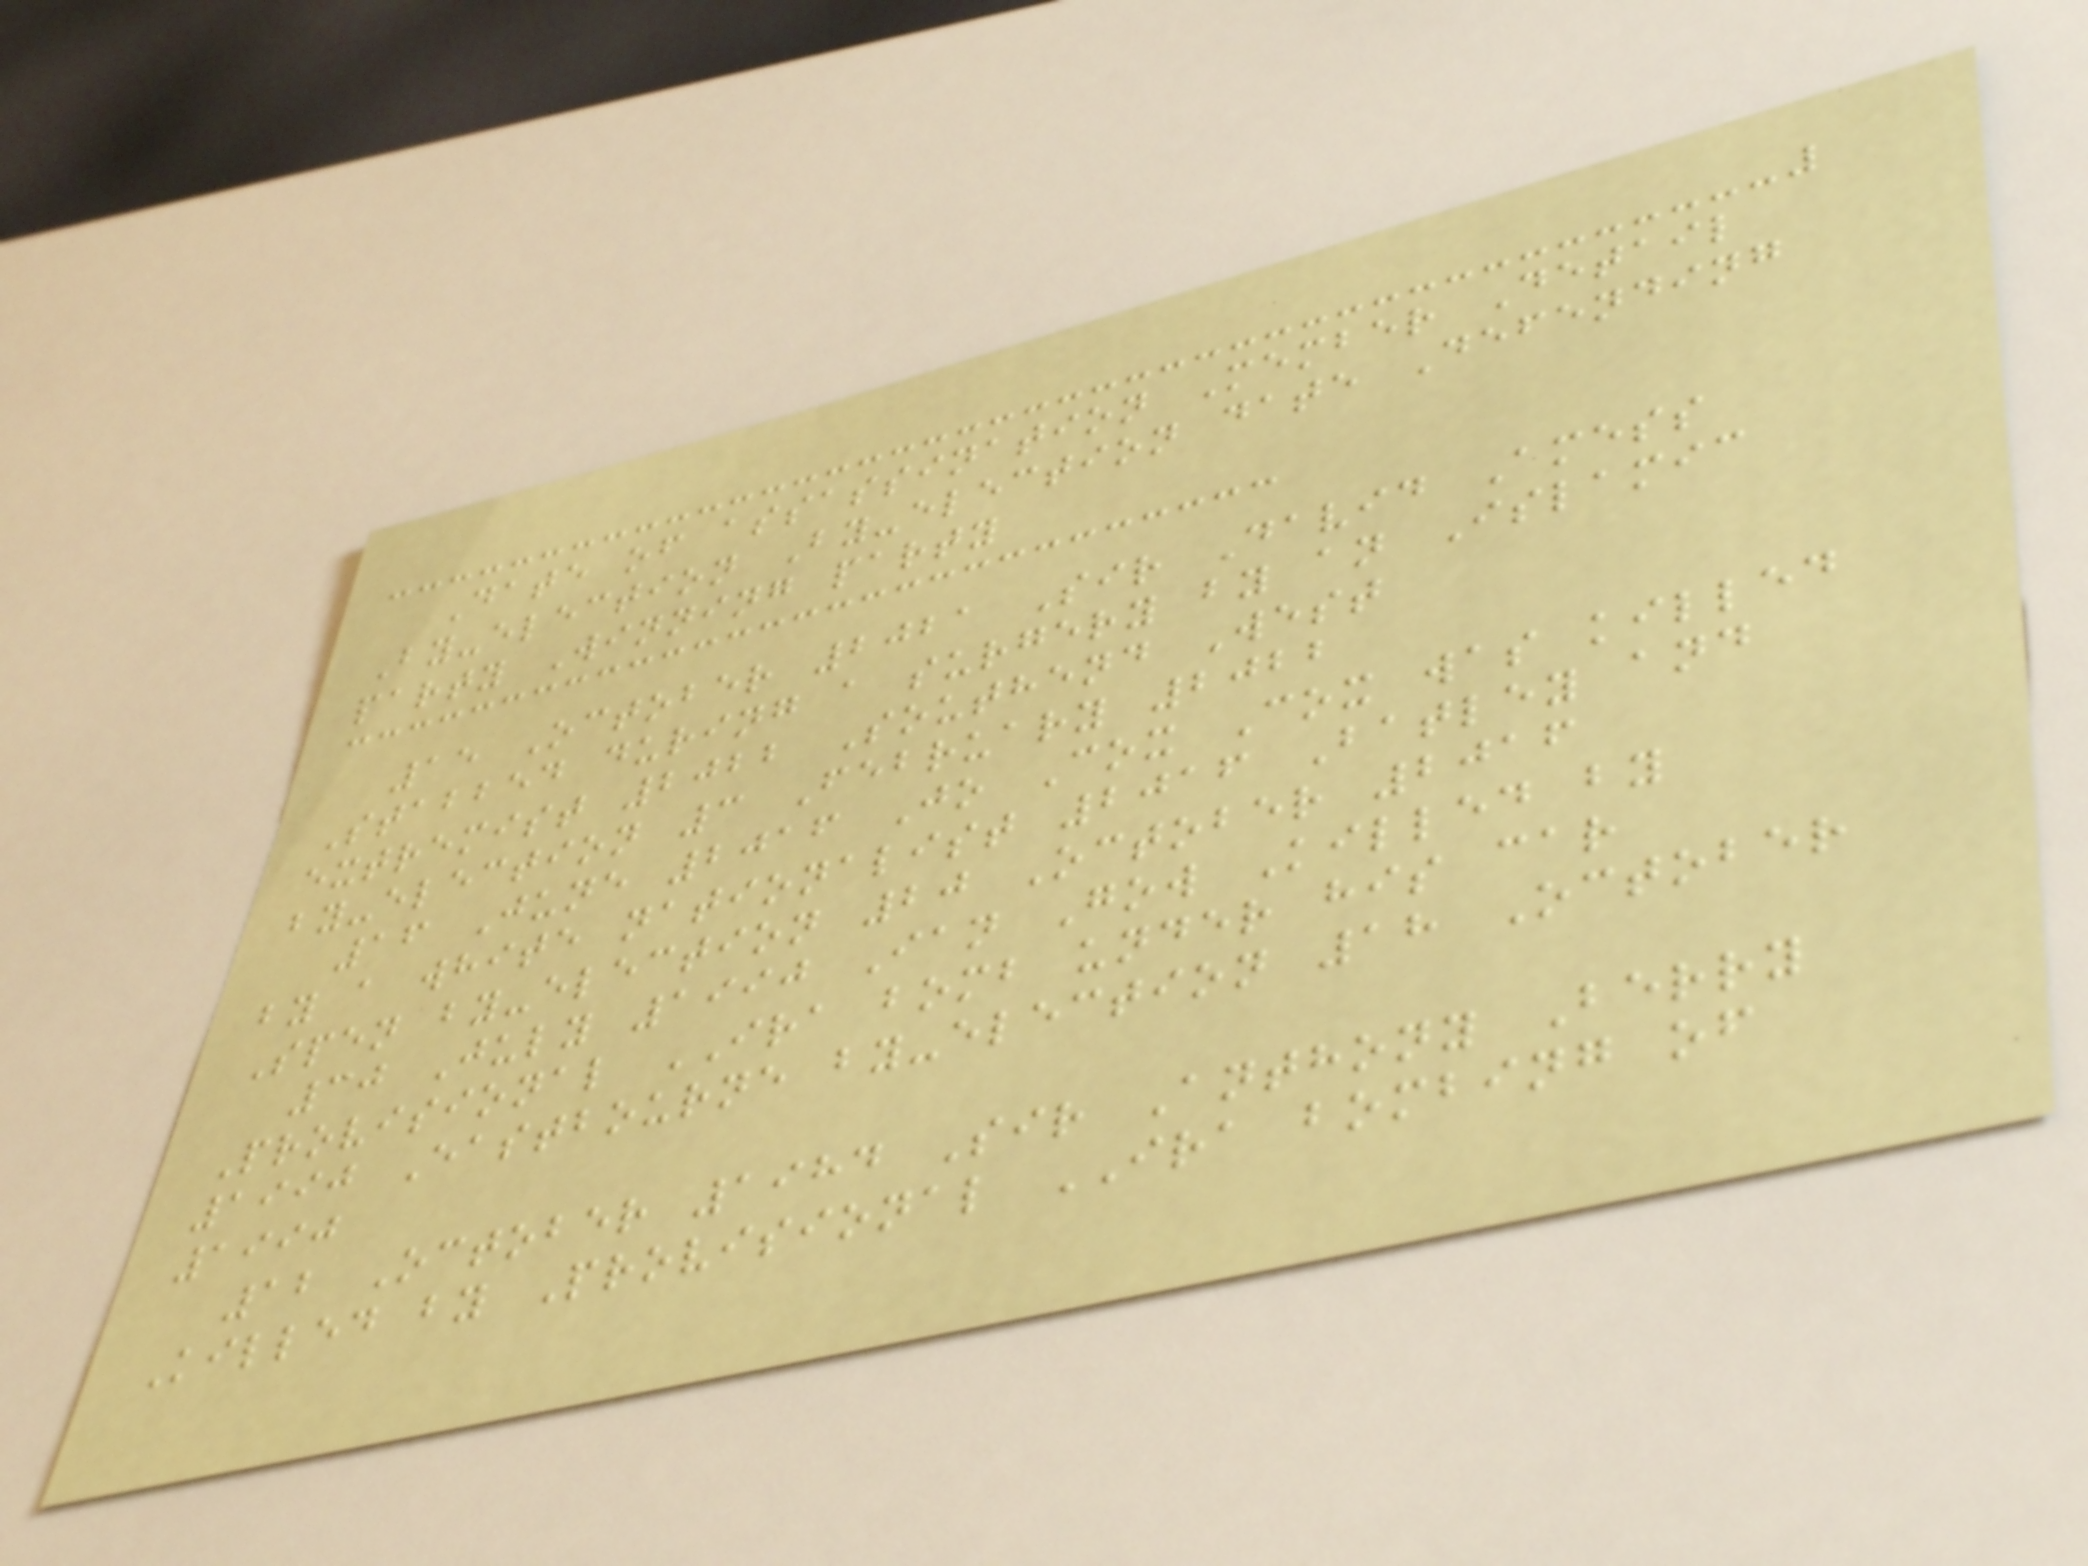Date of assassination Member Detail
By-election By-election date Defending
party Winning party
15 October 2021 Sir David Amess
Stabbed during a surgery by an Islamic
extremist 2022 Southend West
by-election 3 February 2022
16 June 2016 Jo Cox Cox was killed
by a white nationalist 2016 Batley and
Spen by-election 20 October 2016
30 July 1990 Ian Gow Killed by
Provisional IRA bomb under his car
1990 Eastbourne by-election 18 October
1990
12 October 1984 Sir Anthony Berry
Killed by Provisional IRA bombing of
